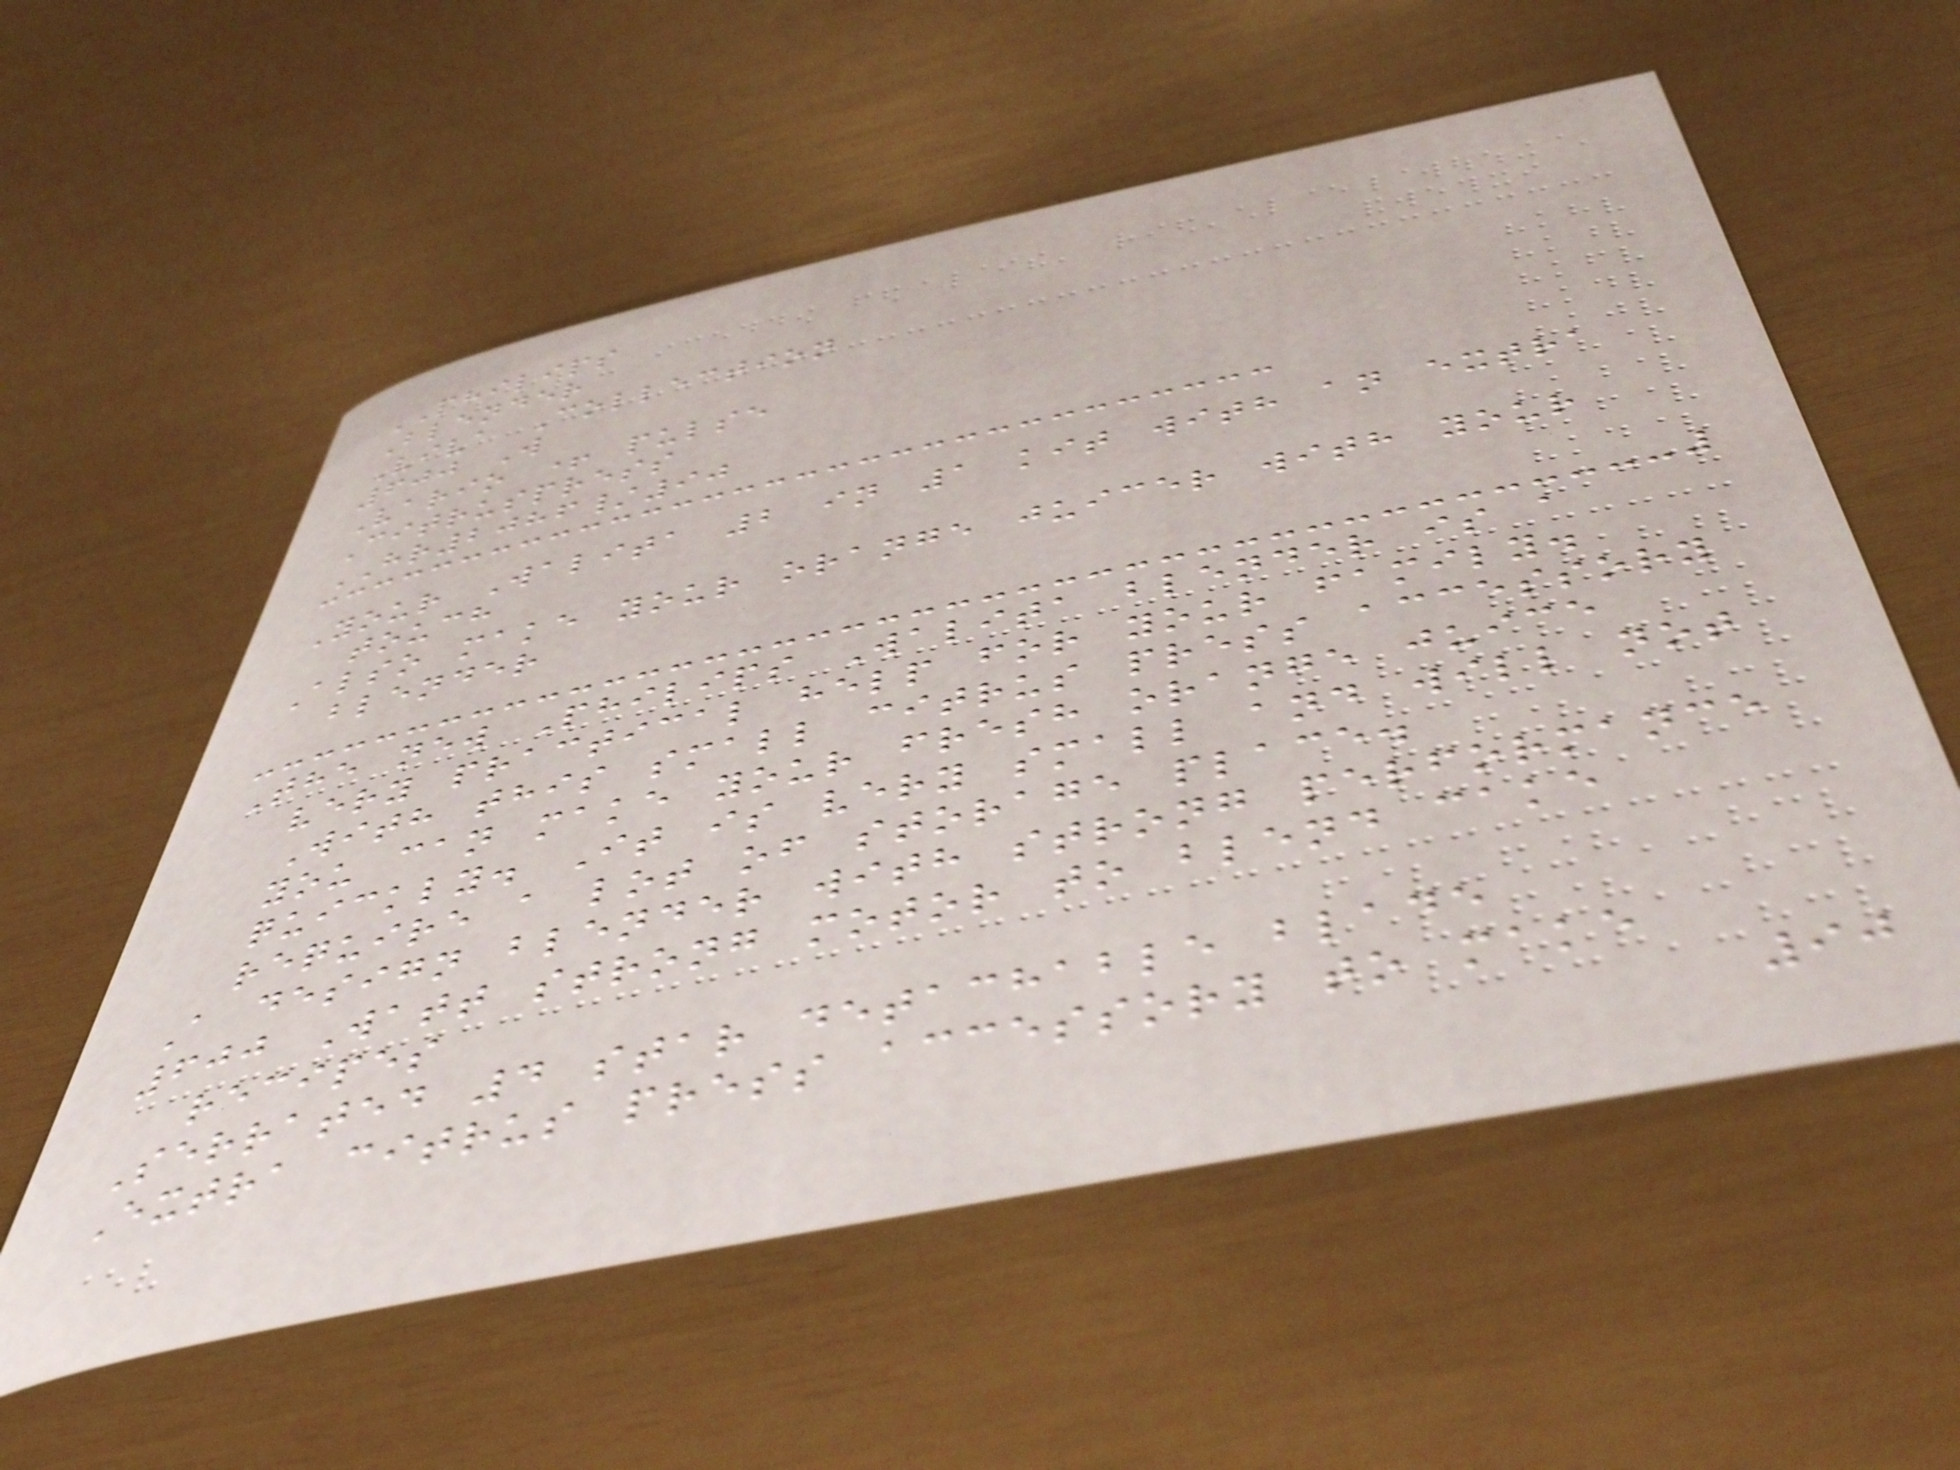PHILIPS
Blender
Viva Collection
600 W
Vario + pulse
Citruspress
HR2086/90
Your Walita 2 in 1 kit with an extra
touch
Also make your orange juicer with your
blender
The new Philips Walita blender is a
very practical help for your family.
With this small citrus press accessory
you can make your fresh orange juice
quickly. It is very small and will not
require a lot of storage place.
A design blender with strong performance
600 Watt strong motor to blend cake
recipes
Serrated 4 star detachable blade
Extra citrus press accessory to make
90
